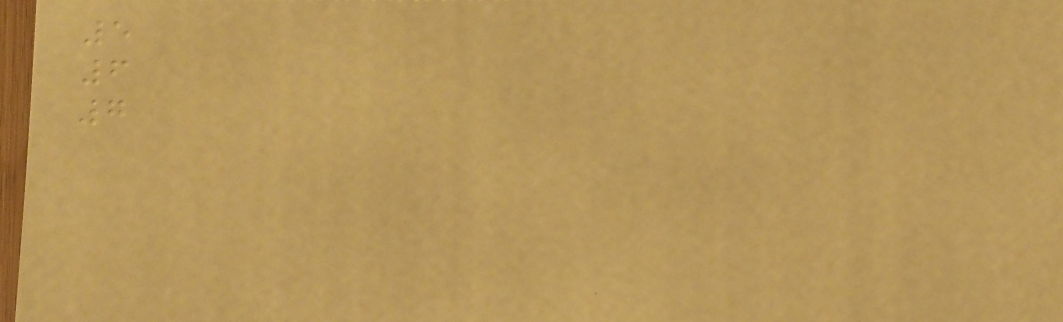5
6
7
